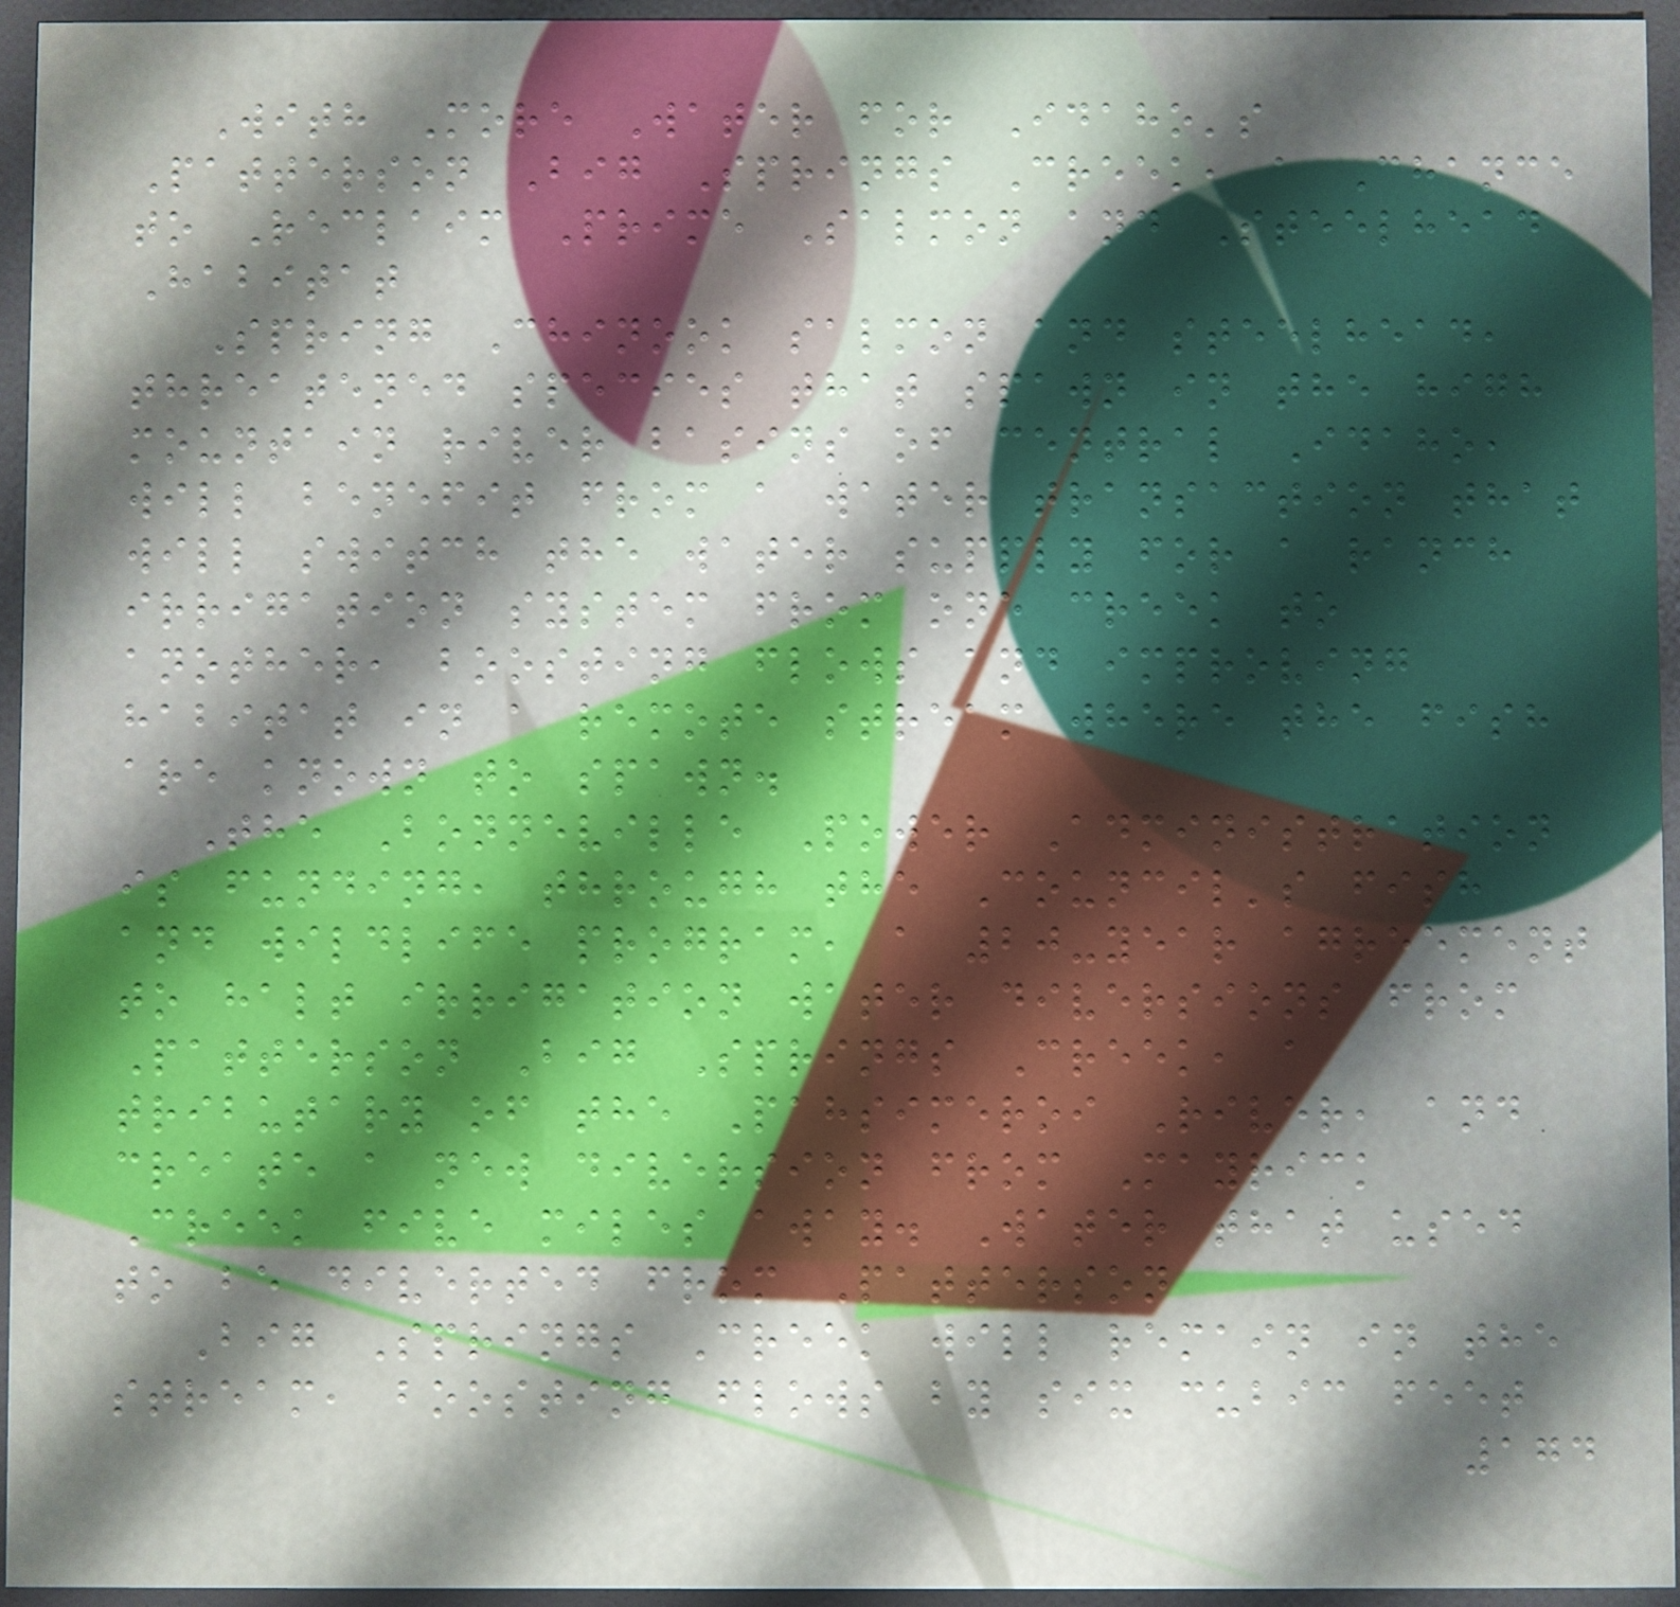With More Water for Idaho's
Patterson Big Springs Creek, a Chance
to Reclaim Prime Salmon and Steelhead
Habitat
Spring Chinook salmon and steelhead,
threatened species that spawn in the high
mountain river basins of central Idaho,
will benefit from a water transaction that
will switch the water supply for a ranch
irrigation system from one creek to
another, boosting flows and improving
habitat in a remote stream where the fish
are known to spawn.
The Bonneville Power Administration
is funding, through the Council's fish
and wildlife program, a 20-year agreement
to halt irrigation water diversions from
Patterson Big Springs Creek, a
tributary of the Pahsimeroi River, and
create a new diversion from Mayrick
Creek five miles away. Water that used
to be diverted from Patterson
Big Springs Creek will remain in the
stream, boosting flows by six cubic feet
174
